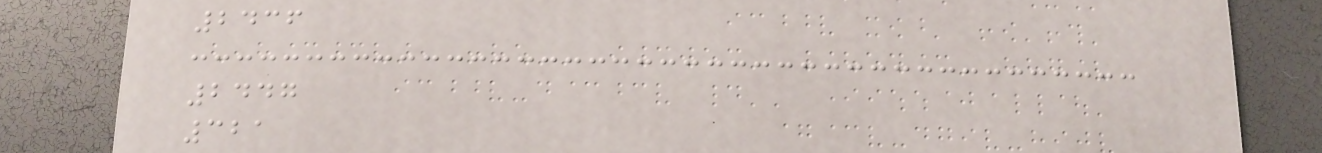2436
2447
321
